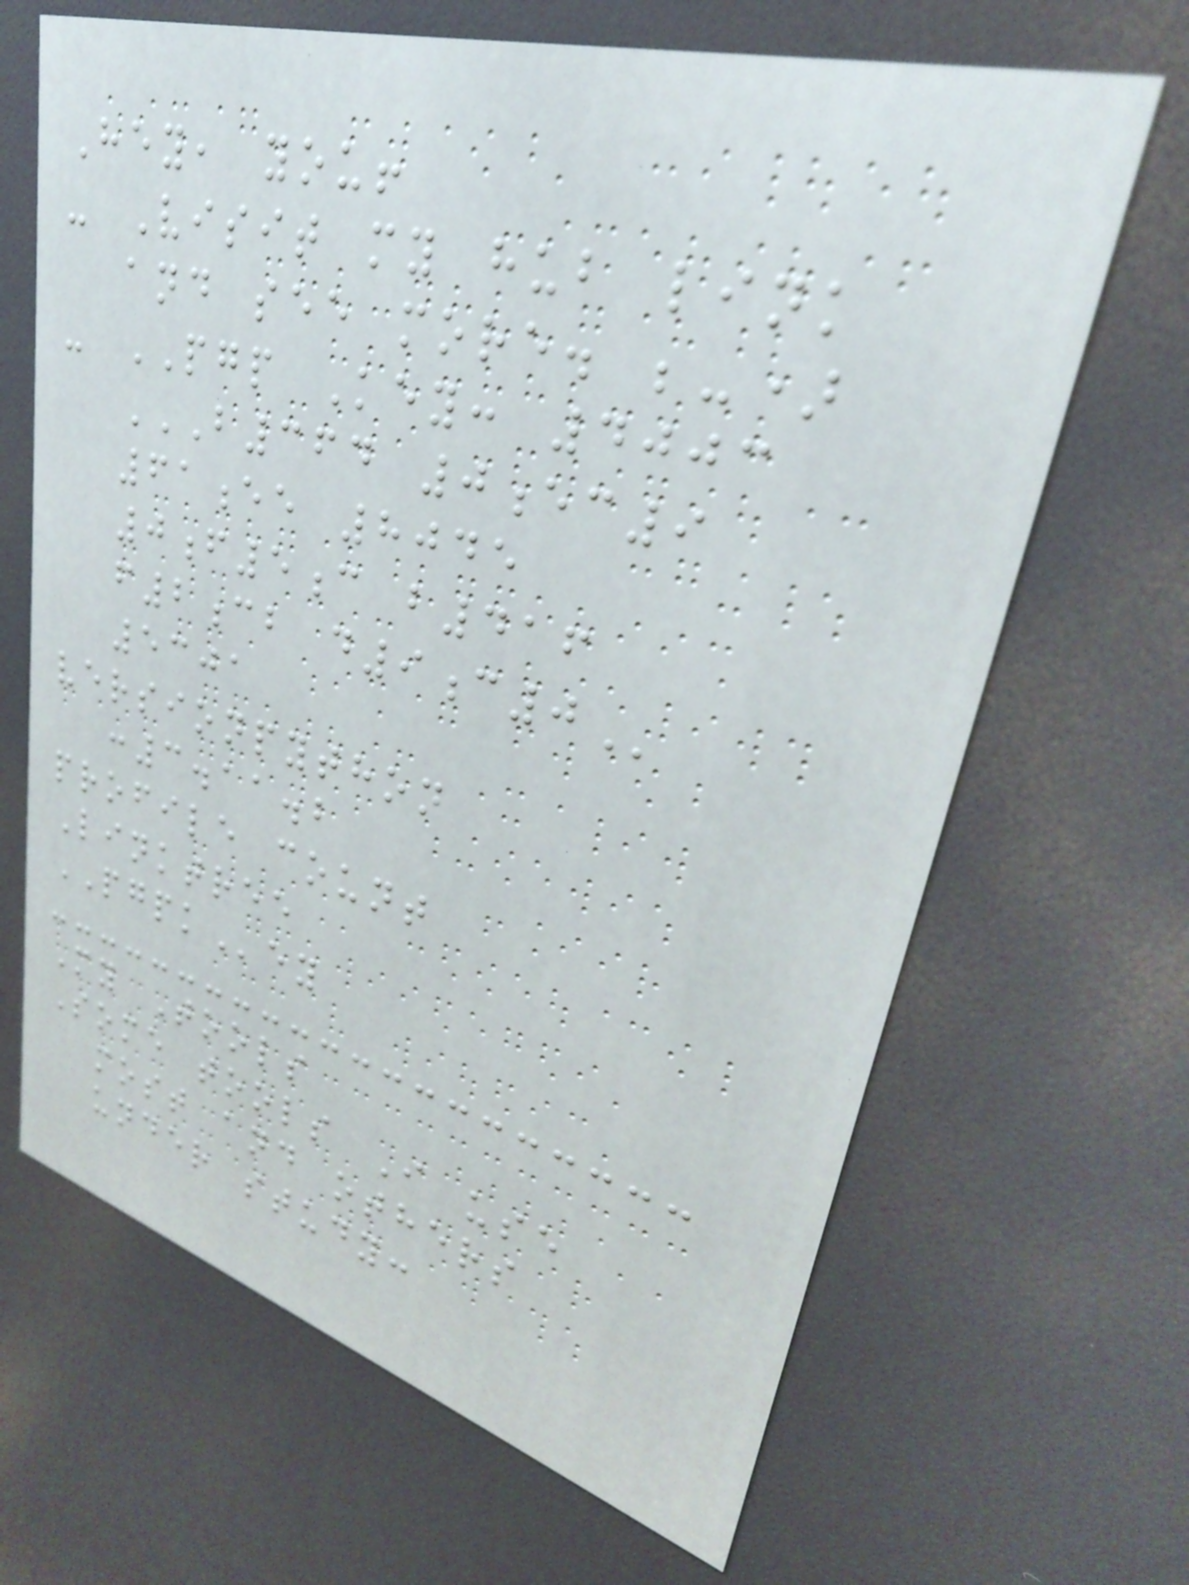Hey, you!
- Visit my hub link
and see more. ;-)
- PGP Key: 4003
B364 0EC9
61EE 8045
0F5C B416
F2CB D9C0
5301
versionpython
:3.11.2
profile count
Linktree
PGPKey
My Tools
Some tools I use
most and others
under study:
